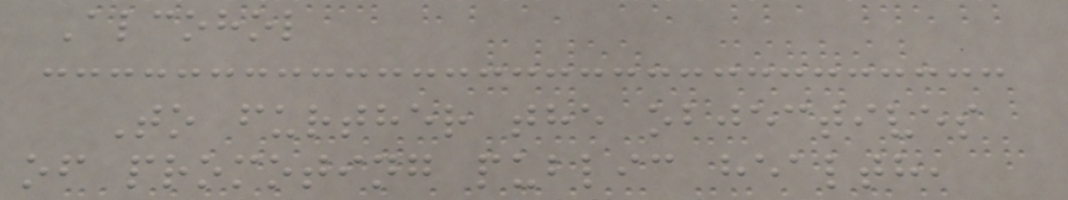Alcohol
To further the objectives
of promoting public health,
